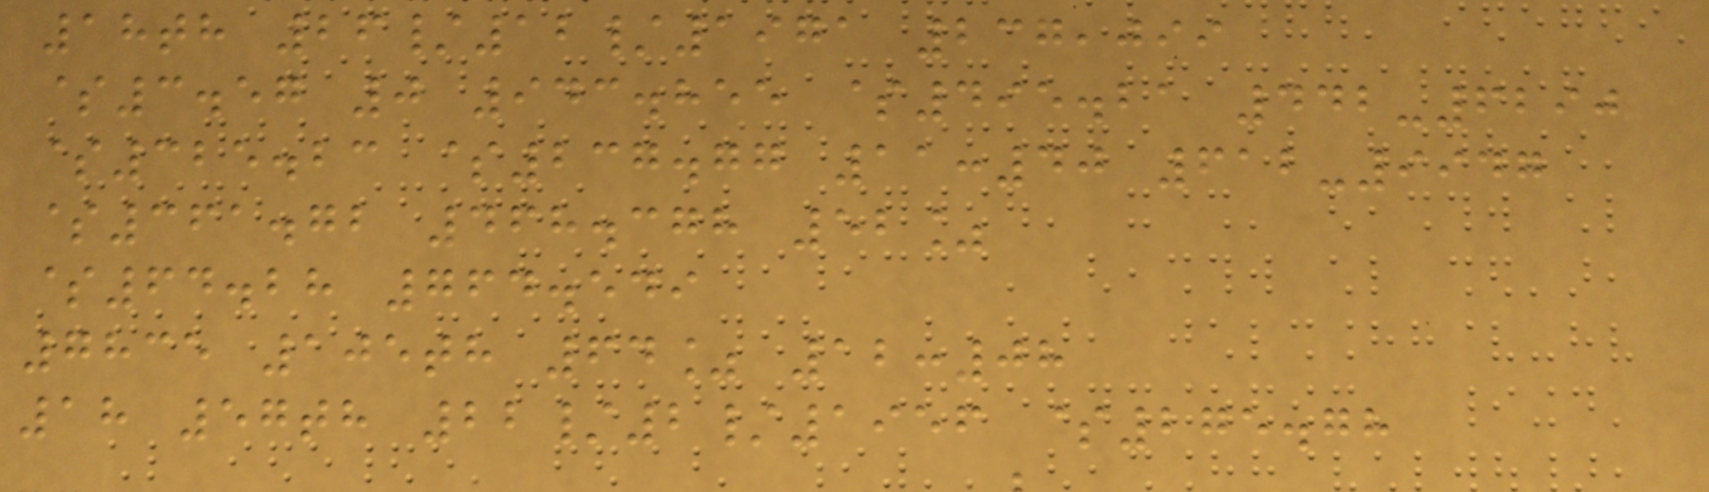18th 26/12/1971 237,099
$3.57 0 943.855 $495.21 442-6290
$325.23 $237.77 11:40 612-9947
$361.72 468.378 52%
$64.28 764.549
7835 105th 64% 12:08
18 57th 22/2/1956 $275.78
